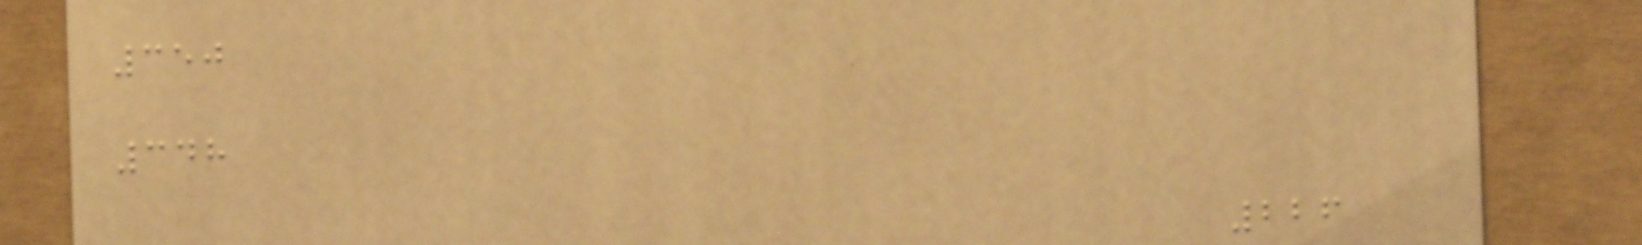350
348
226
